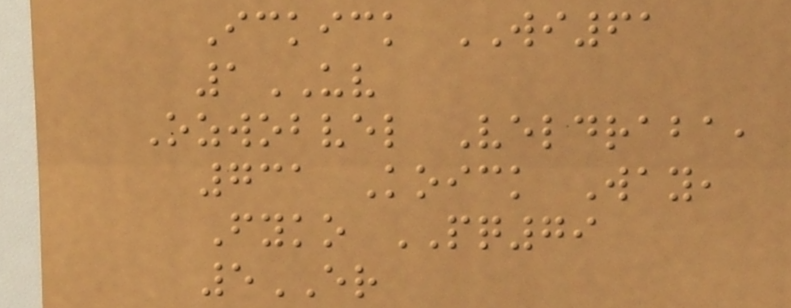Ickick WI61
1UV
Ozwobvel Veldraba,
731 Koick Way,
Fyko PQ79
5ER
